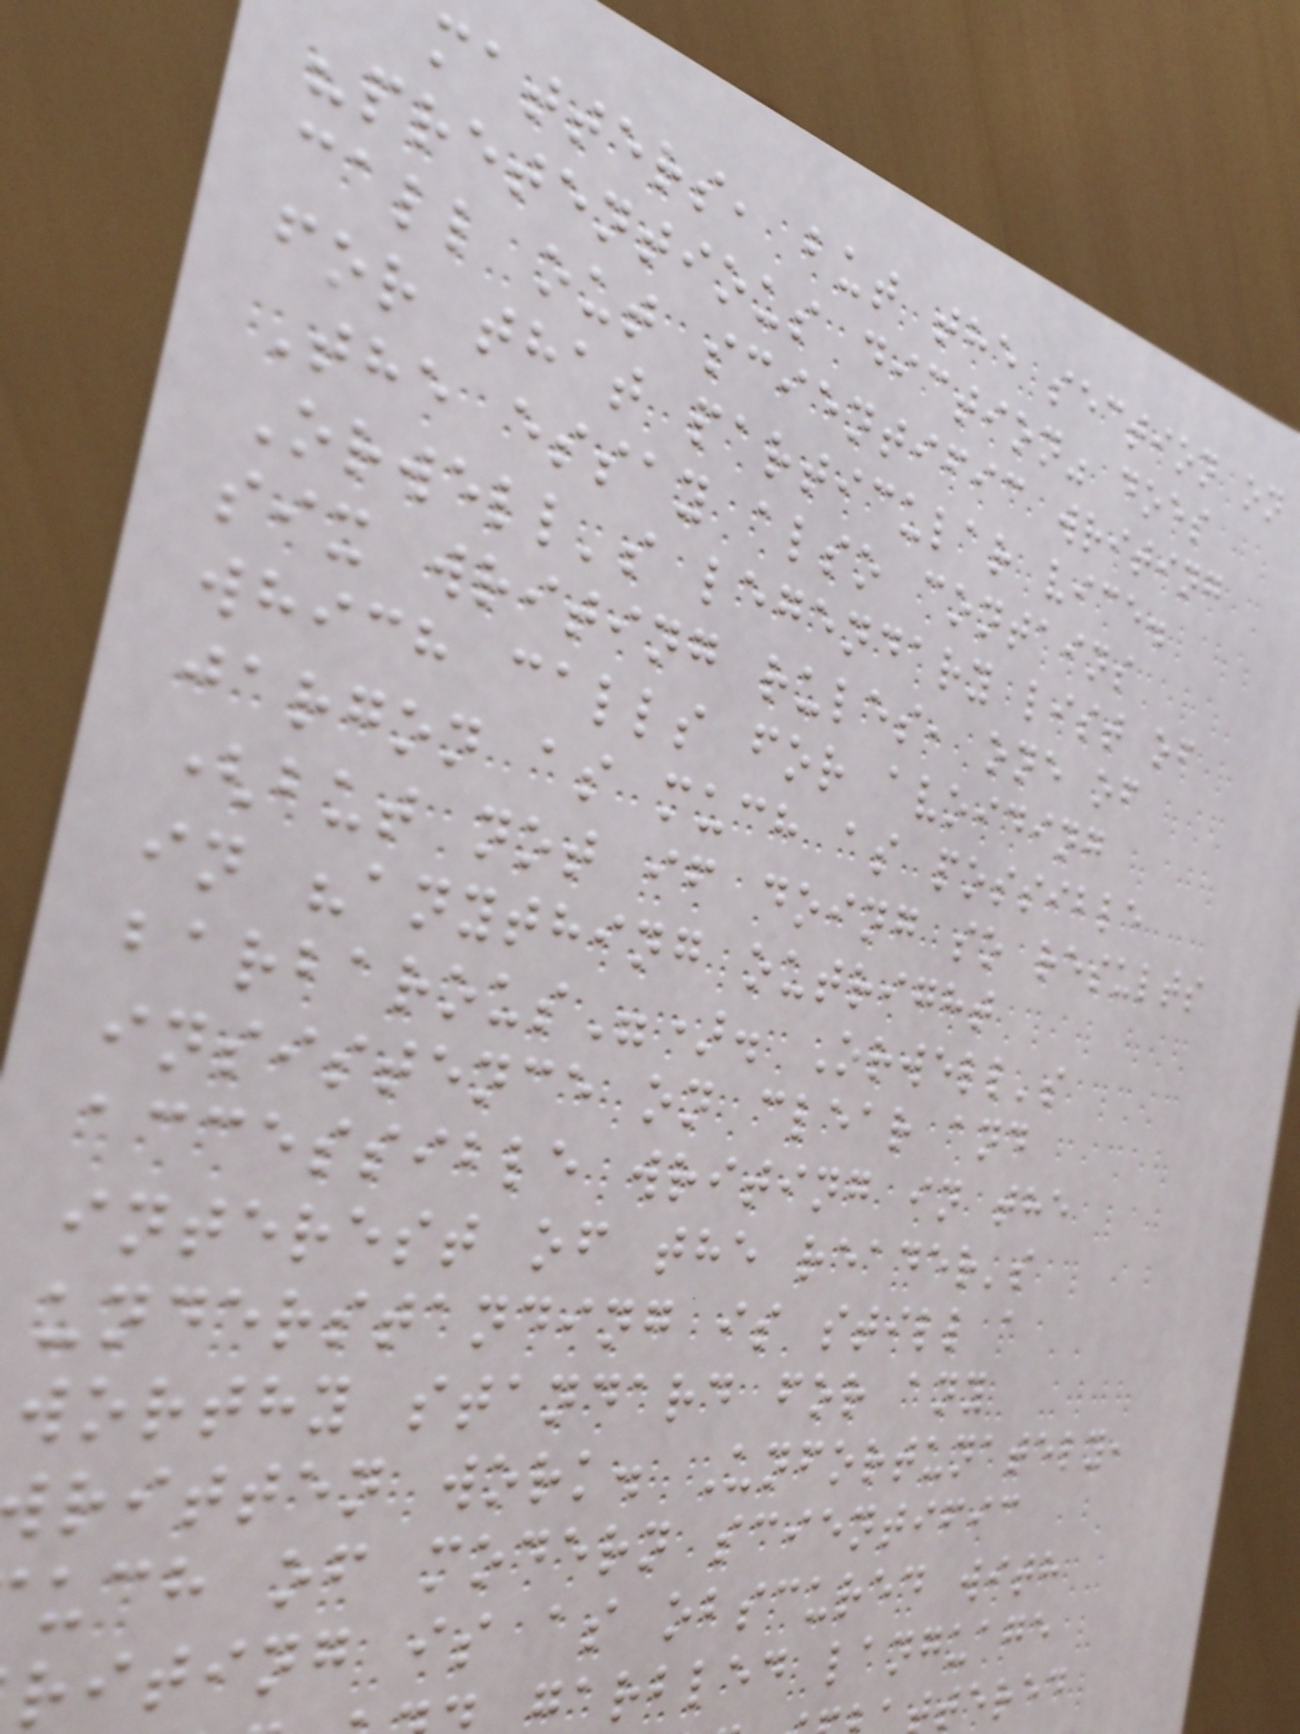matters, but the section on
"pretentious diction" does
call out scientific writing
for that particular vice.
The essay also contains
Orwell's legendary list of
six writing rules, one of
which calls for avoiding
jargon as much as possible
(but not if doing so results
in "anything outright
barbarous"). Orwell's
insistence on clear and
accessible writing in the
interest of the reader's
understanding is still a
worthy standard for any
ritten work. Unfortunately,
uch of modern scientific
riting is as obscured with
arbled language
